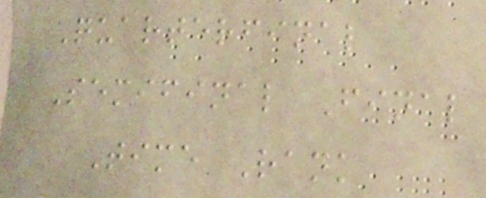Quarterfinal
Semifinal Final
Time Rank
